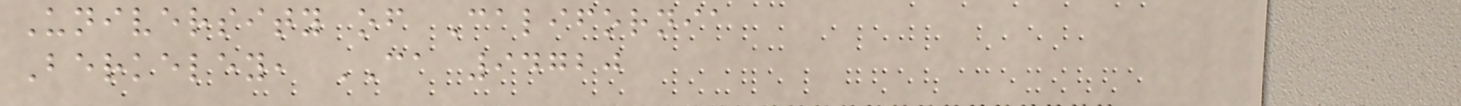University of California
Berkeley, CA 94720
